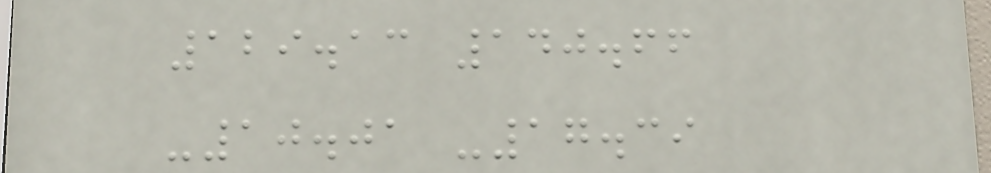129.13 140.66
-10.01 -17.39
